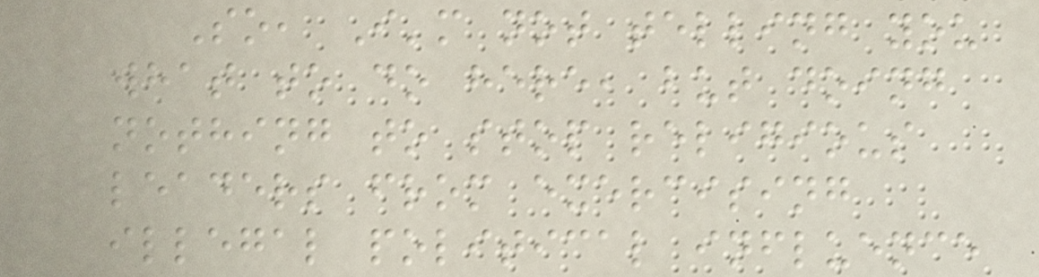So, I'm not telling you
what to do here, but doing
nothing to stop religious
leaders from exercising
illegal political influence
